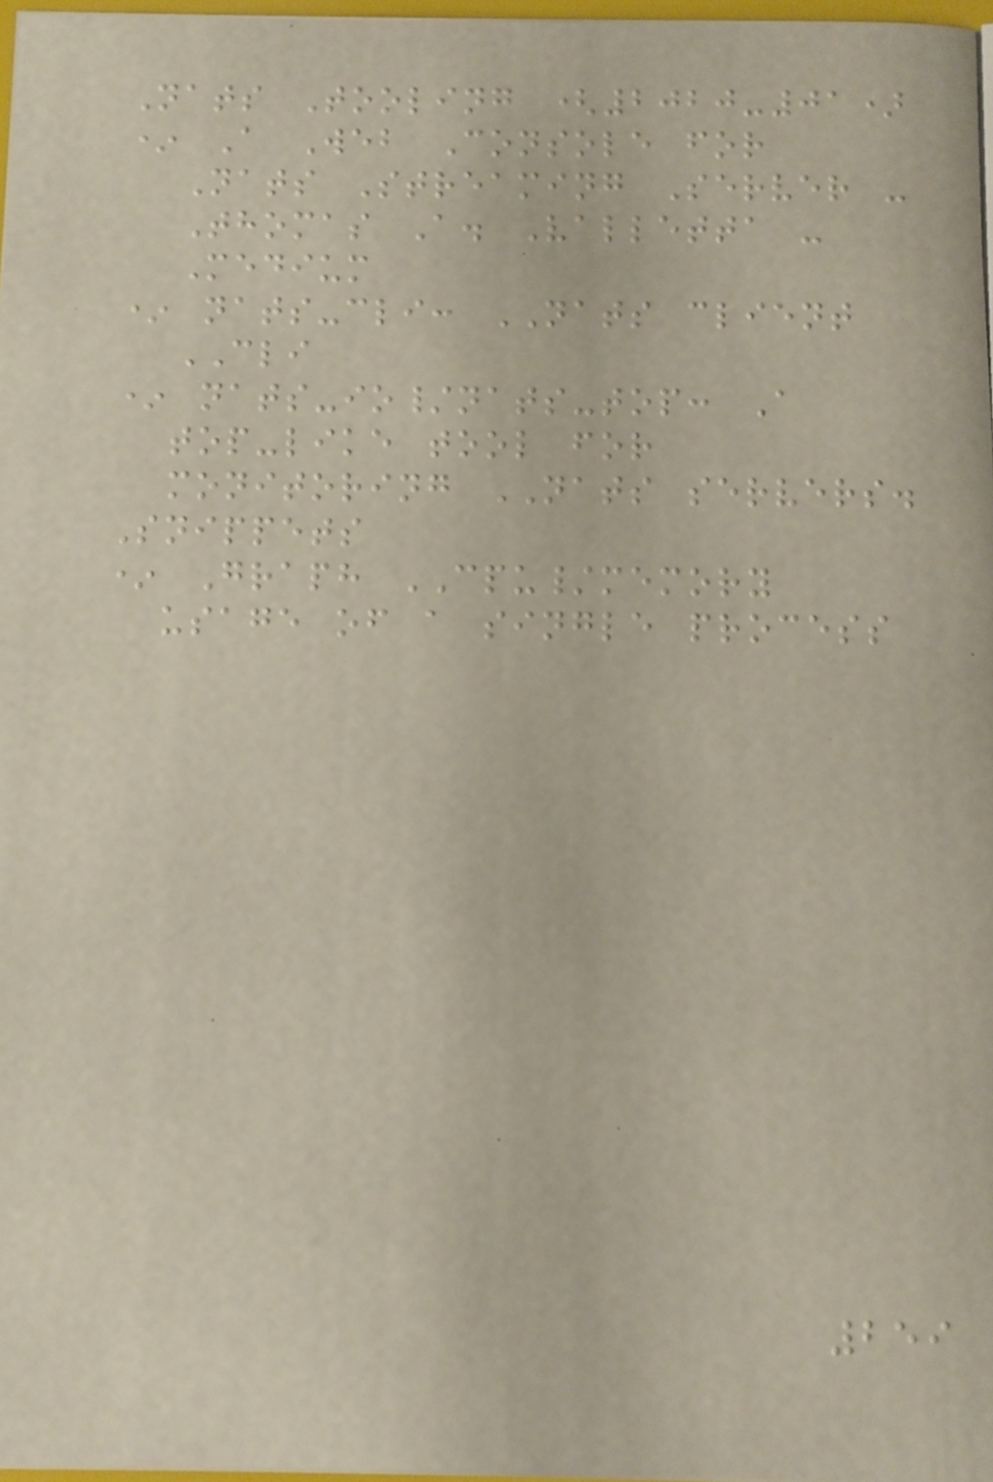Nats Tooling (2020-01)
* A Web Console for
Nats Streaming Server -
Thomas A. Valletta -
Medium
* nats-cli: NATS client
CLI
* nats-io/nats-top: A
top-like tool for
monitoring NATS servers.
Snippets
* Graph CPU/memory
usage of a single process
259
